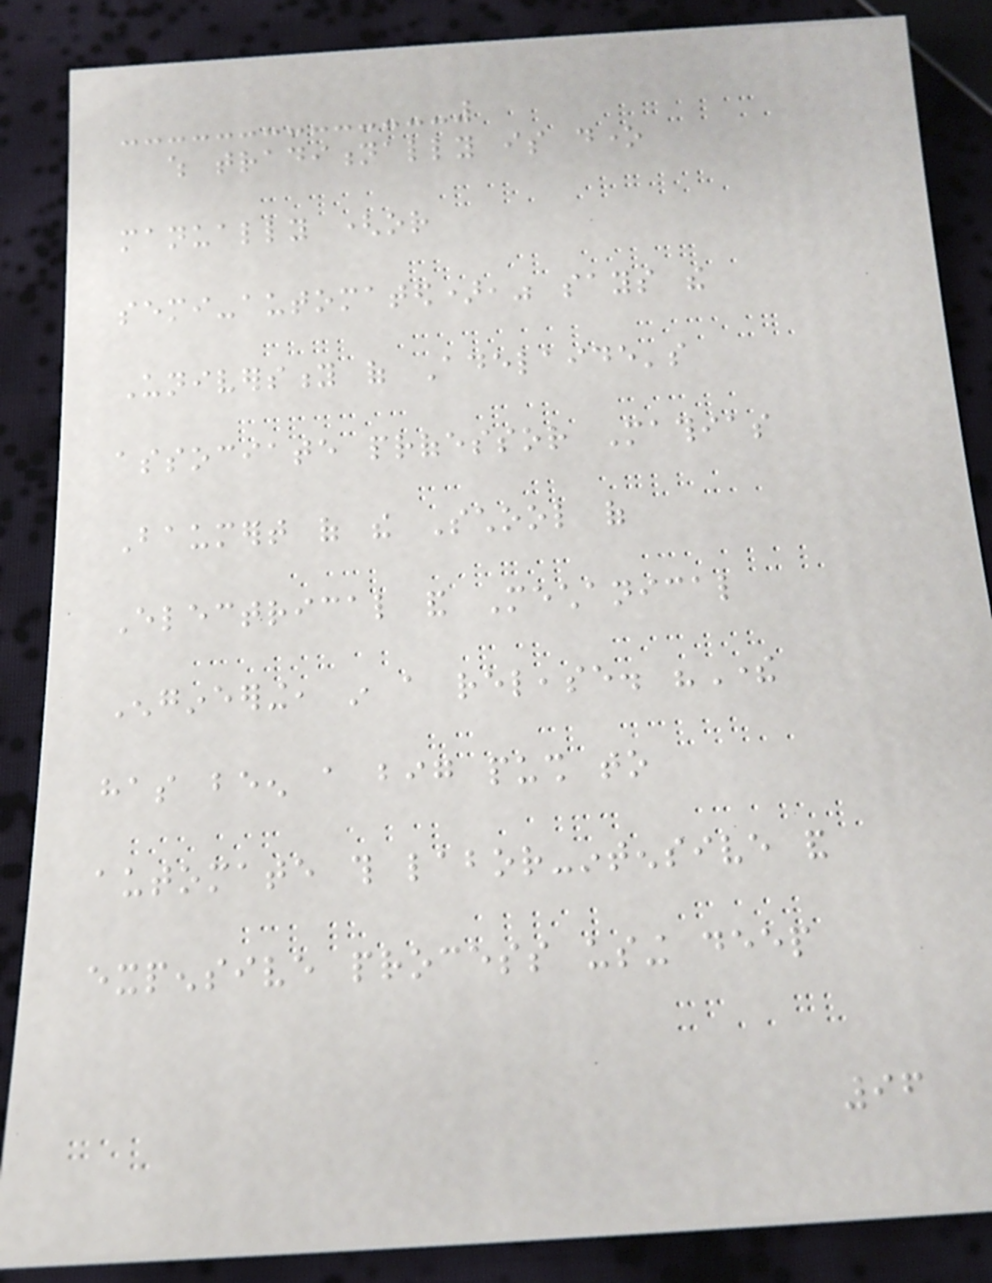which traditionally is done
manually (or
semi-automated)," says the
University of Adelaide's
associate professor Mathias
Baumert of the School of
Electrical and Mechanical
Engineering, in a release. "There
has been a big push to
automate this labor-intensive and
expensive process using deep
96
